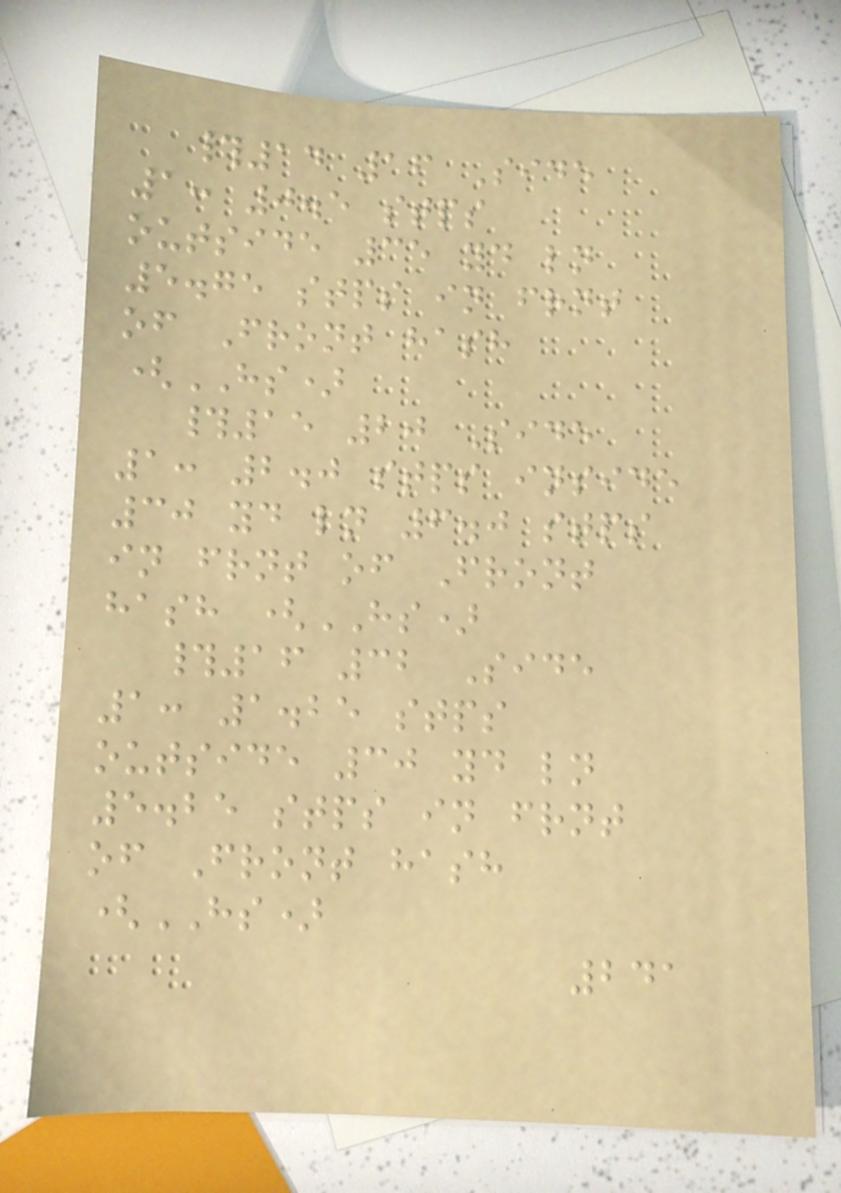#14 16 Side
1: 0.5 stps
outside 35 yd ln
5.75 stps in frnt
of Front hash
(HS)
#15 20 Side
1: 2.0 stps inside
30 yd ln 6.0 stps
in frnt of Front
hash (HS)
#16 32 Side
1: 1.25 stps
outside 30 yd ln
5.25 stps in frnt
of Front hash
(HS)
241
